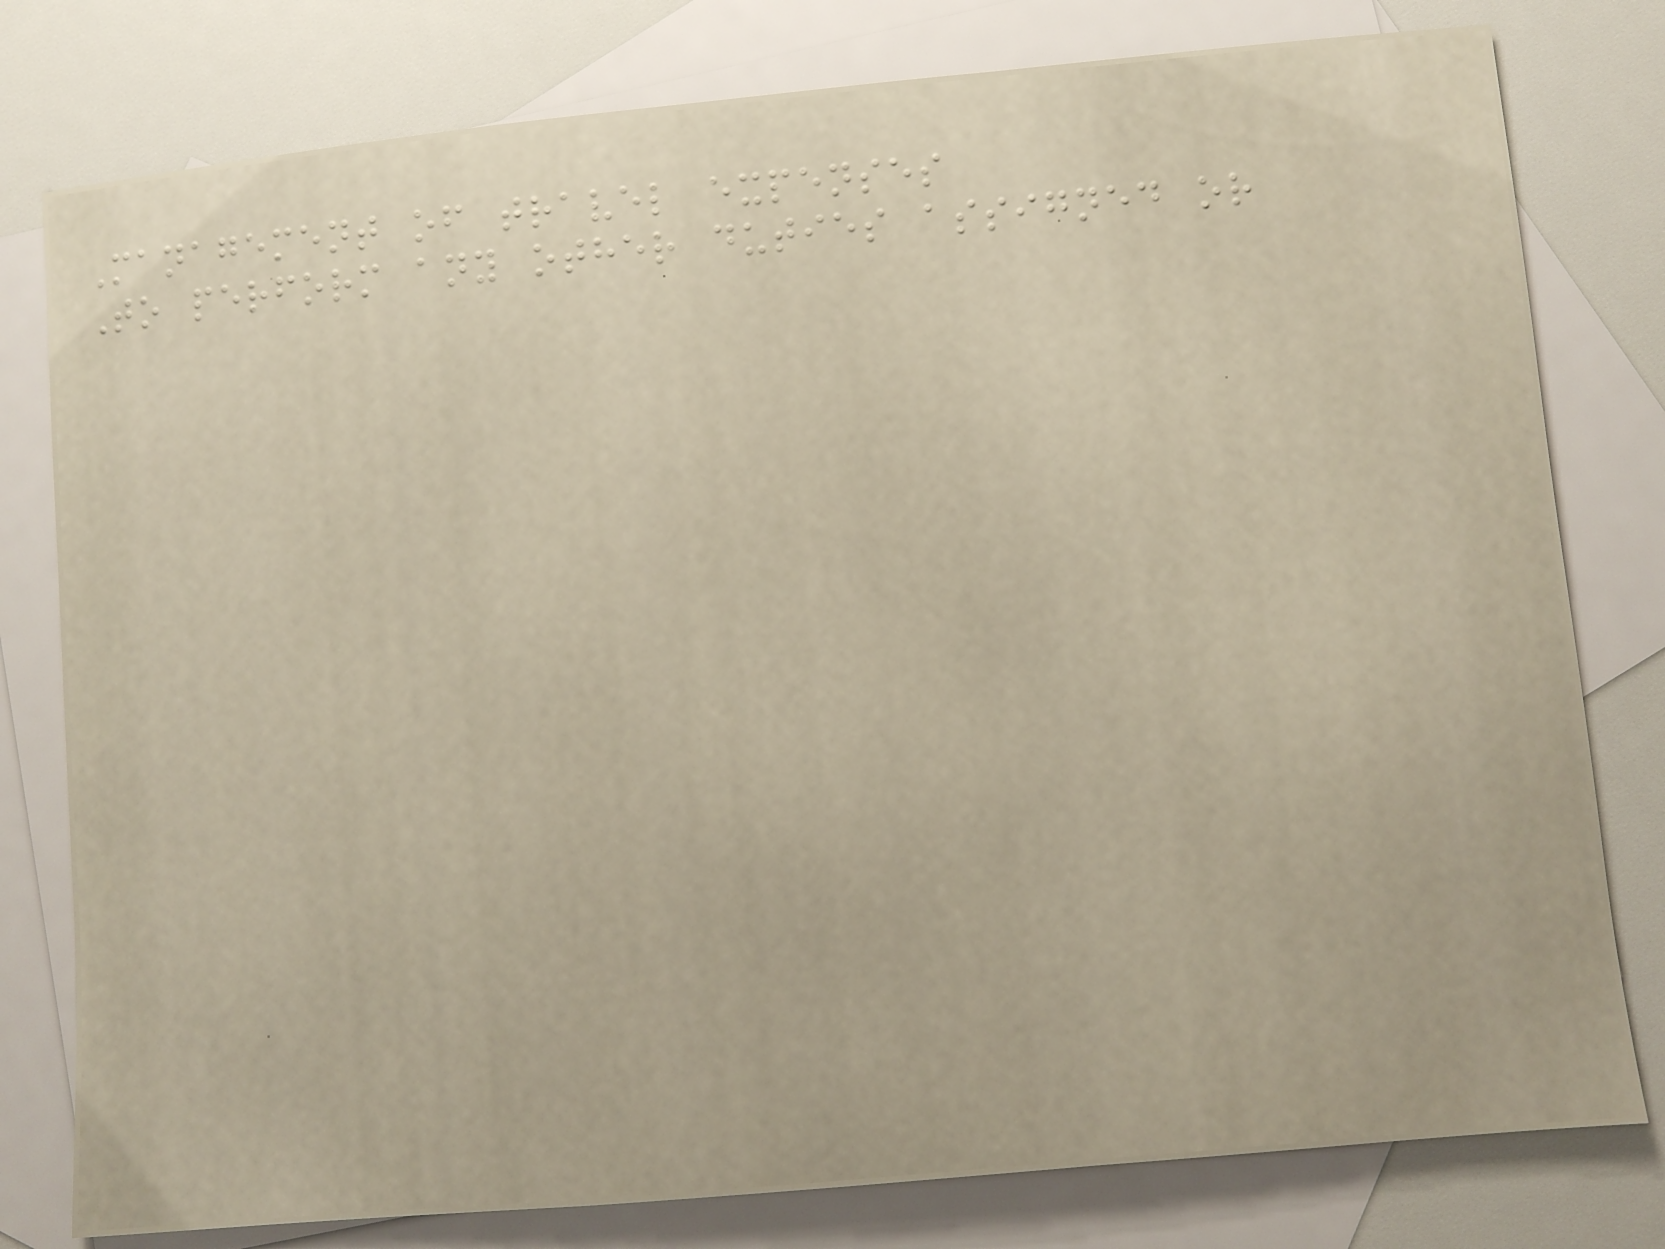Management of travel expenses
To perform any other duties assigned or
